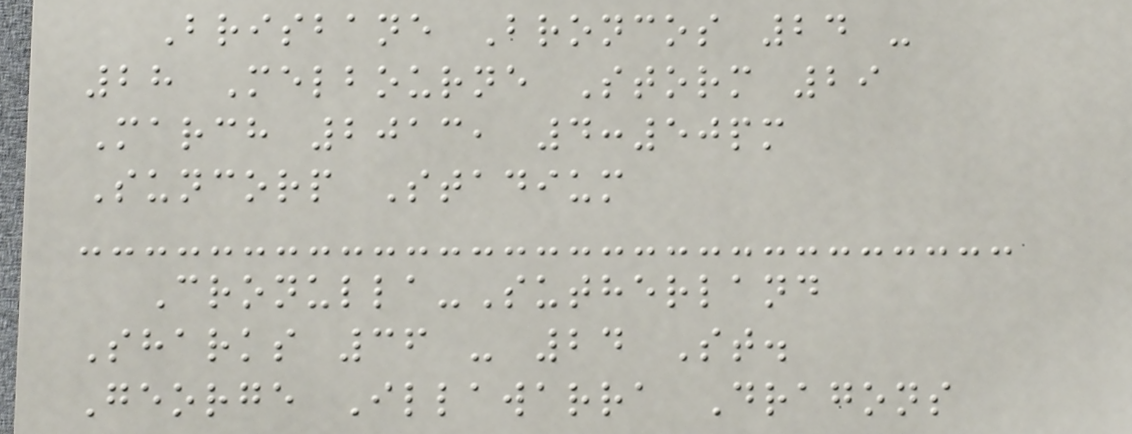Brisbane Broncos 24 -
28 Melbourne Storm 29
March 2013, 4:50pm
Suncorp Stadium
Cronulla-Sutherland
Sharks 36 - 24 St.
George Illawarra Dragons
